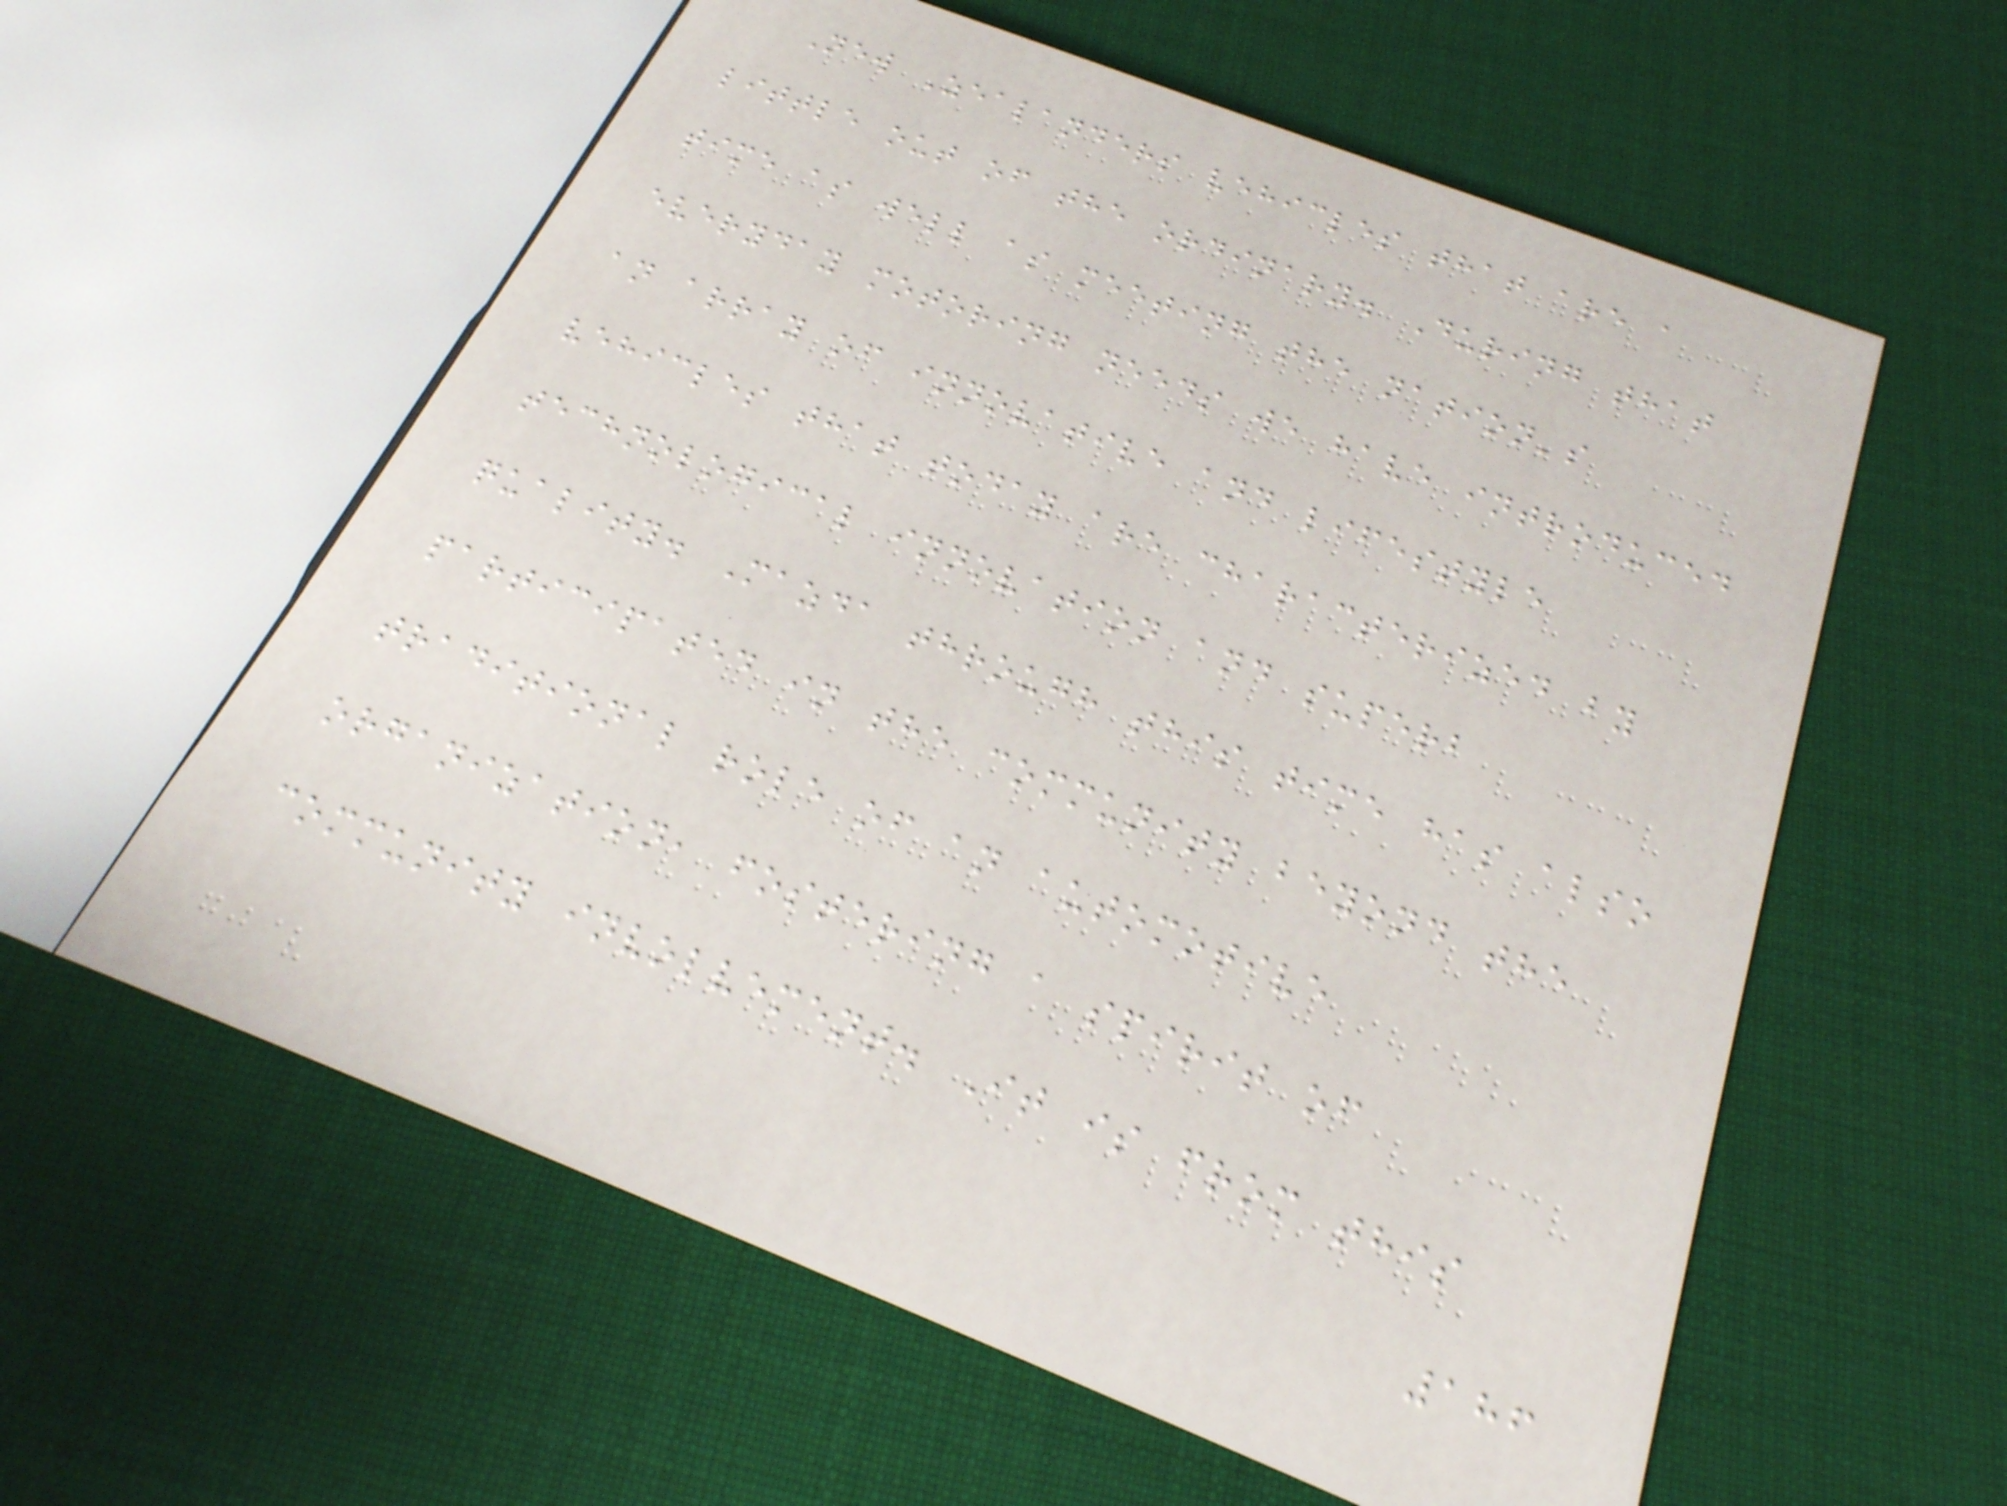New Zealanders vehicles that are a
little out of the ordinary. During that
time as well as meeting the nation's
everyday motoring needs we have introduced
an array of innovative and lifestyle
vehicles that today are characterized by
technological innovation and superb
quality. Mazda through this time has also
participated in the community beyond the
traditional role of an automotive
organization, fostering a spirit of
community involvement. It is from this
186
